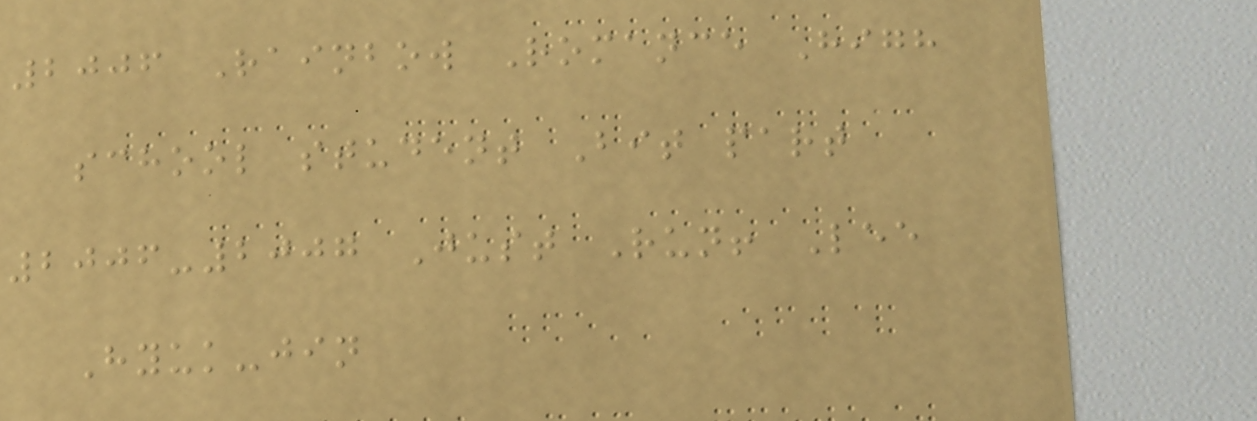2006 Rainbow Romance High
school student Bit part
2006-2007 Just Run! Lee
Hyuk-jin
